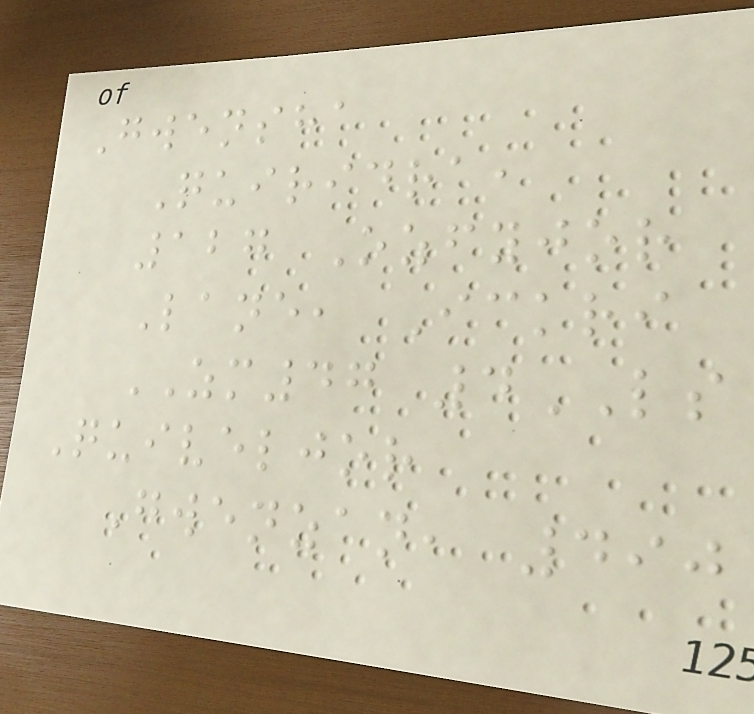Gwensha
Quiridra,
127 Ozfyjor
Lane, Ickri
ZM47 4LS
Quiveljor
Gwenzan, 490
